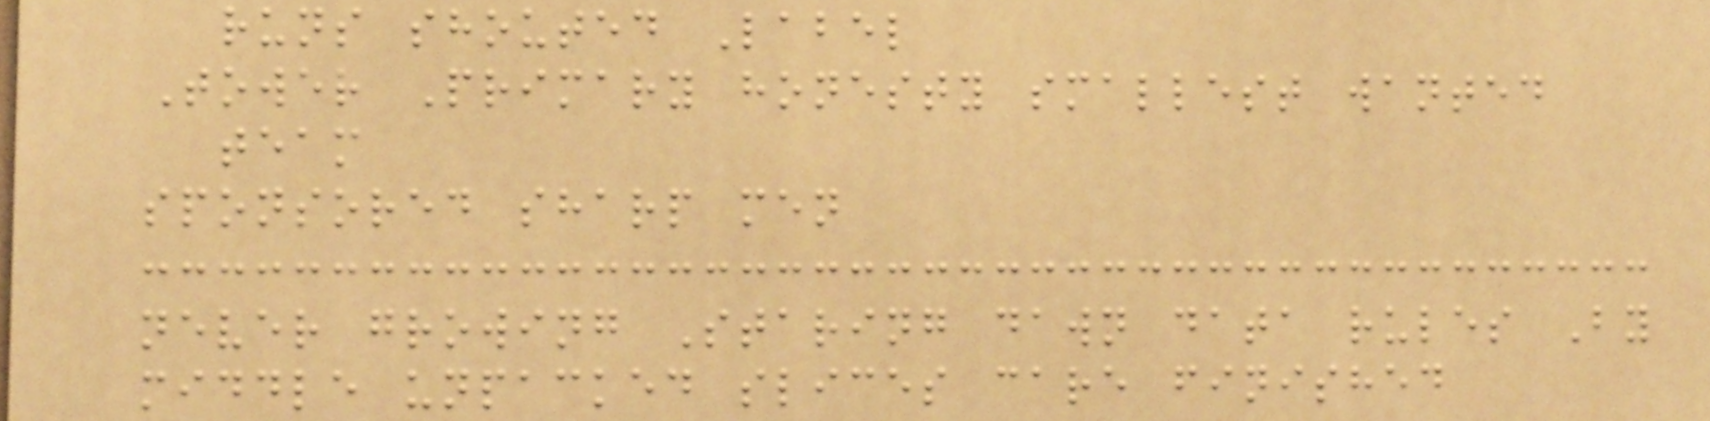runs shouted Label
Tower Primary honesty smallest wanted
team
sponsored sharp men
never growing Staring dawn data rules By
middle unpacked slices care finished
